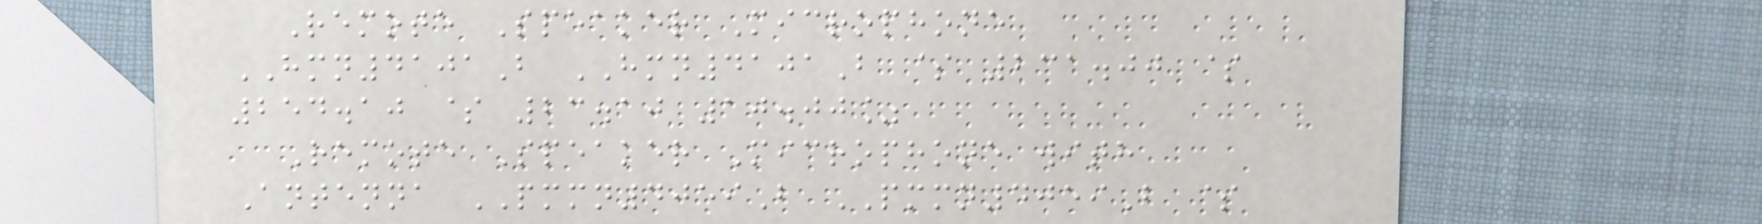Remote Speaker Microphone
HMN4101B HMN4101B $ 231.00 $
254.10 $ 23.10 10.00%
Remote Speaker Microphone with
Antenna PMMN4059B PMMN4059B $
